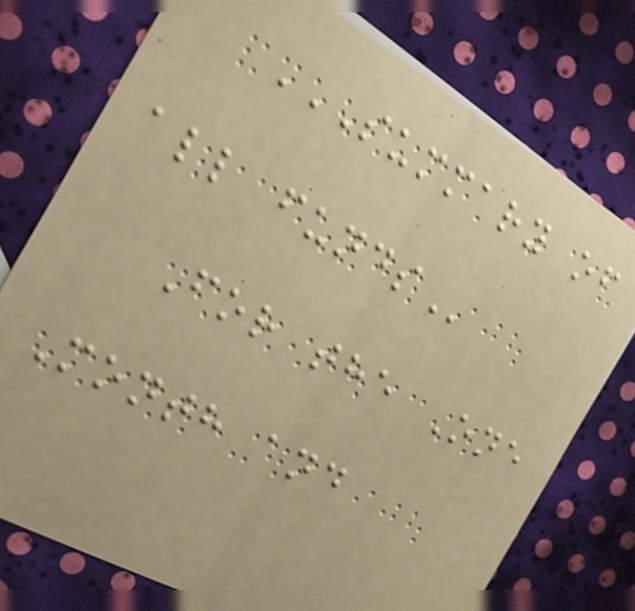SUMMARY OF
ALL FUNDS
For the One
Month and
